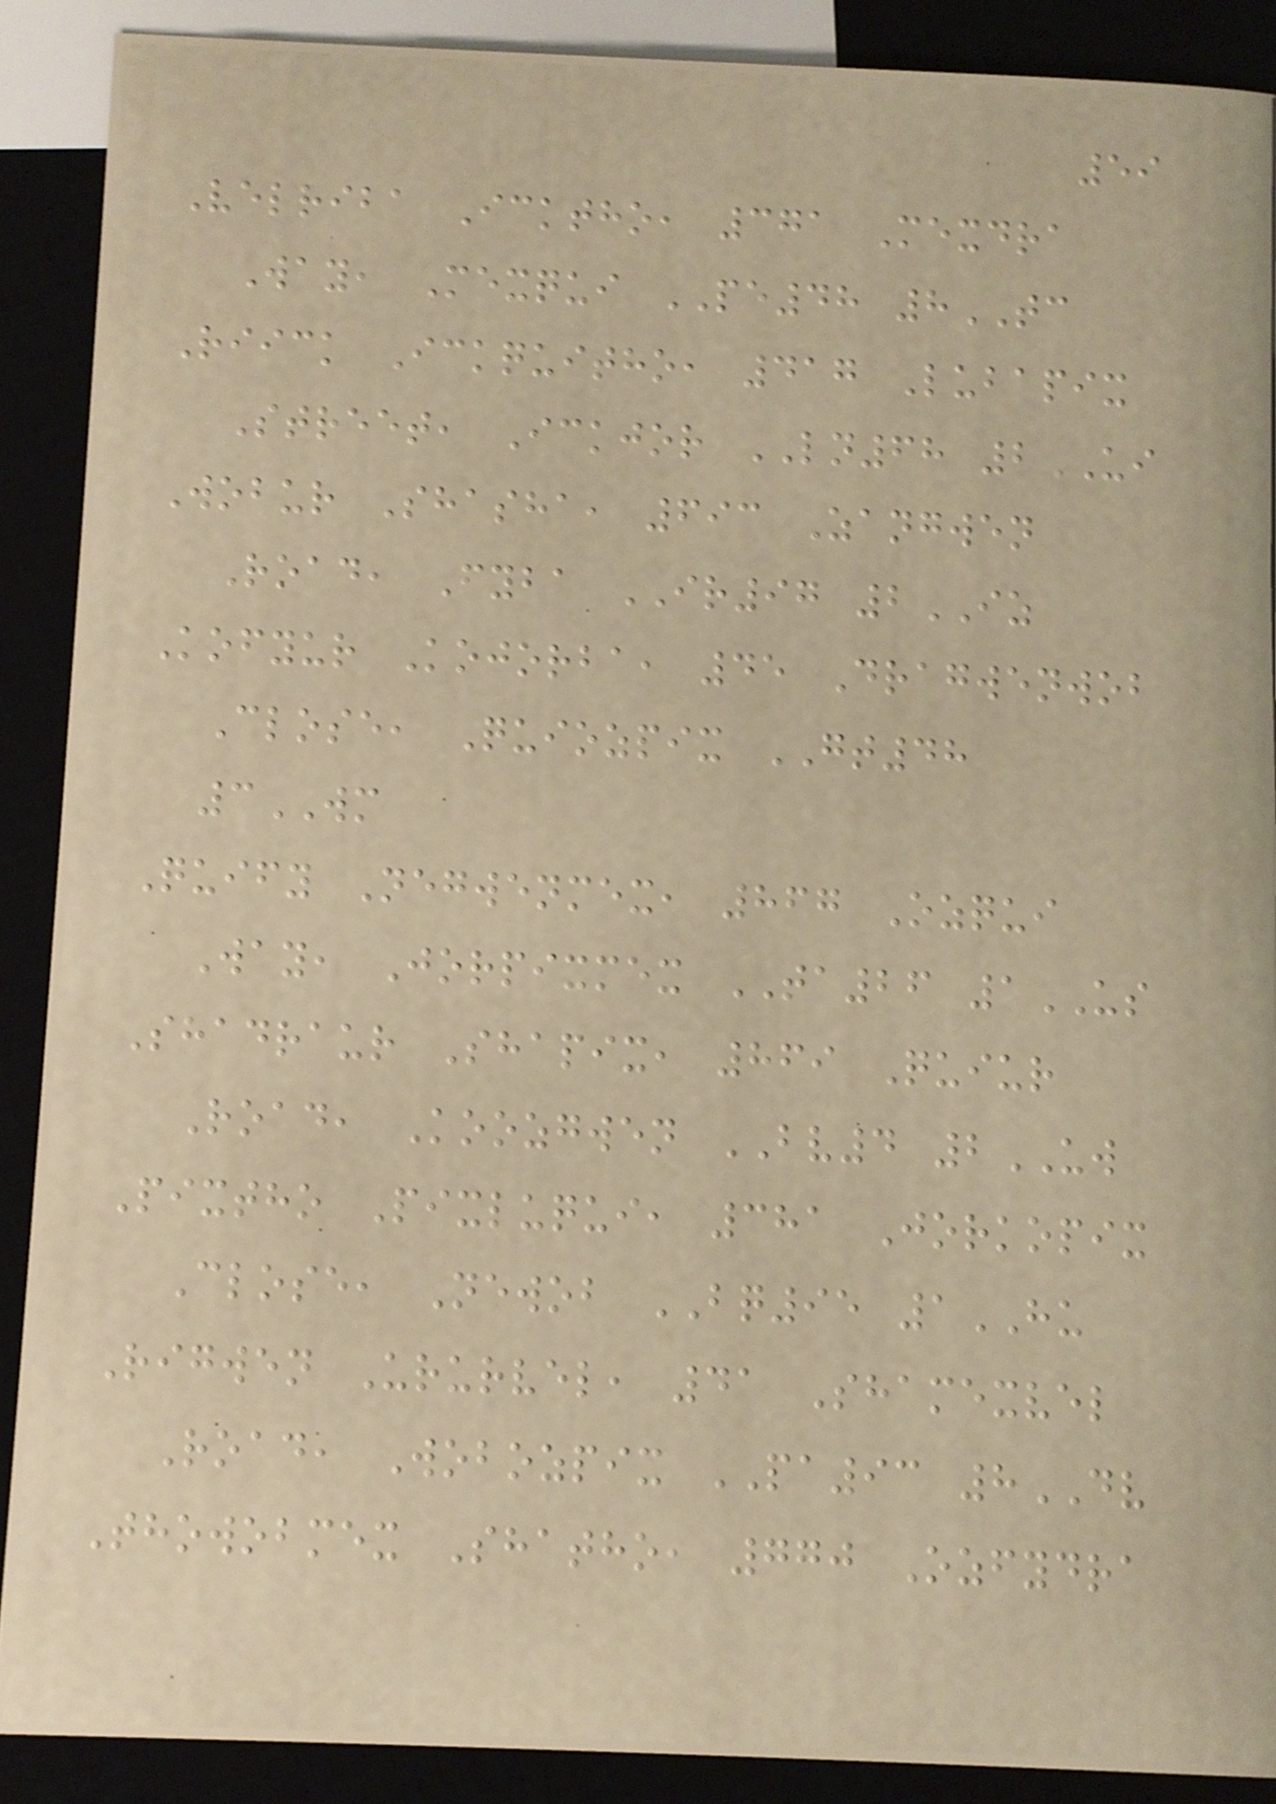59
Velriba Icktho, 371 Mexdra
Way, Mexqui PE48 8TC
Riick Ickquitho, 417 Lubapix
Street, Ickjor LN68 2UI
Wobur Shasha, 693 Zangwen
Road, Fyba IR97 2IZ
Kofyur Kojorba, 45 Dragwenwob
Close, Quiozpix GT48
3WM
Quify Negwenmex, 867 Ozqui
Way, Jorpixmex TA26 1US
Shadraur Shapix, 869 Quiur
Road, Koozgwen BV4 2UW
Pixtho Pixluqui, 381 Jorkopix
Close, Newob BQ95 1HU
Rigwen Ururvel, 41 Shamexvel
Road, Wobozpix PA93 8DV
Thowobmex Shatho, 770 Ozfydra
